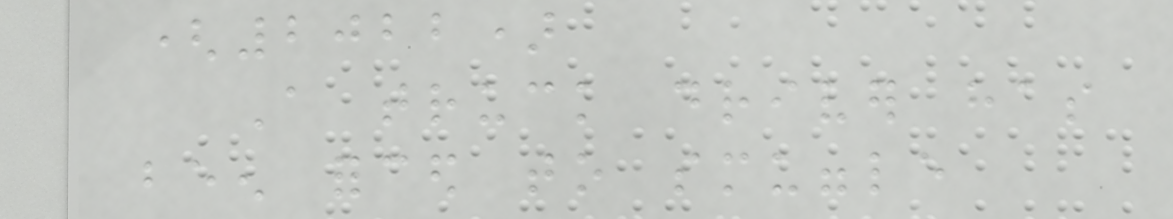(2022)
A truck driver has
been forced to smuggle
